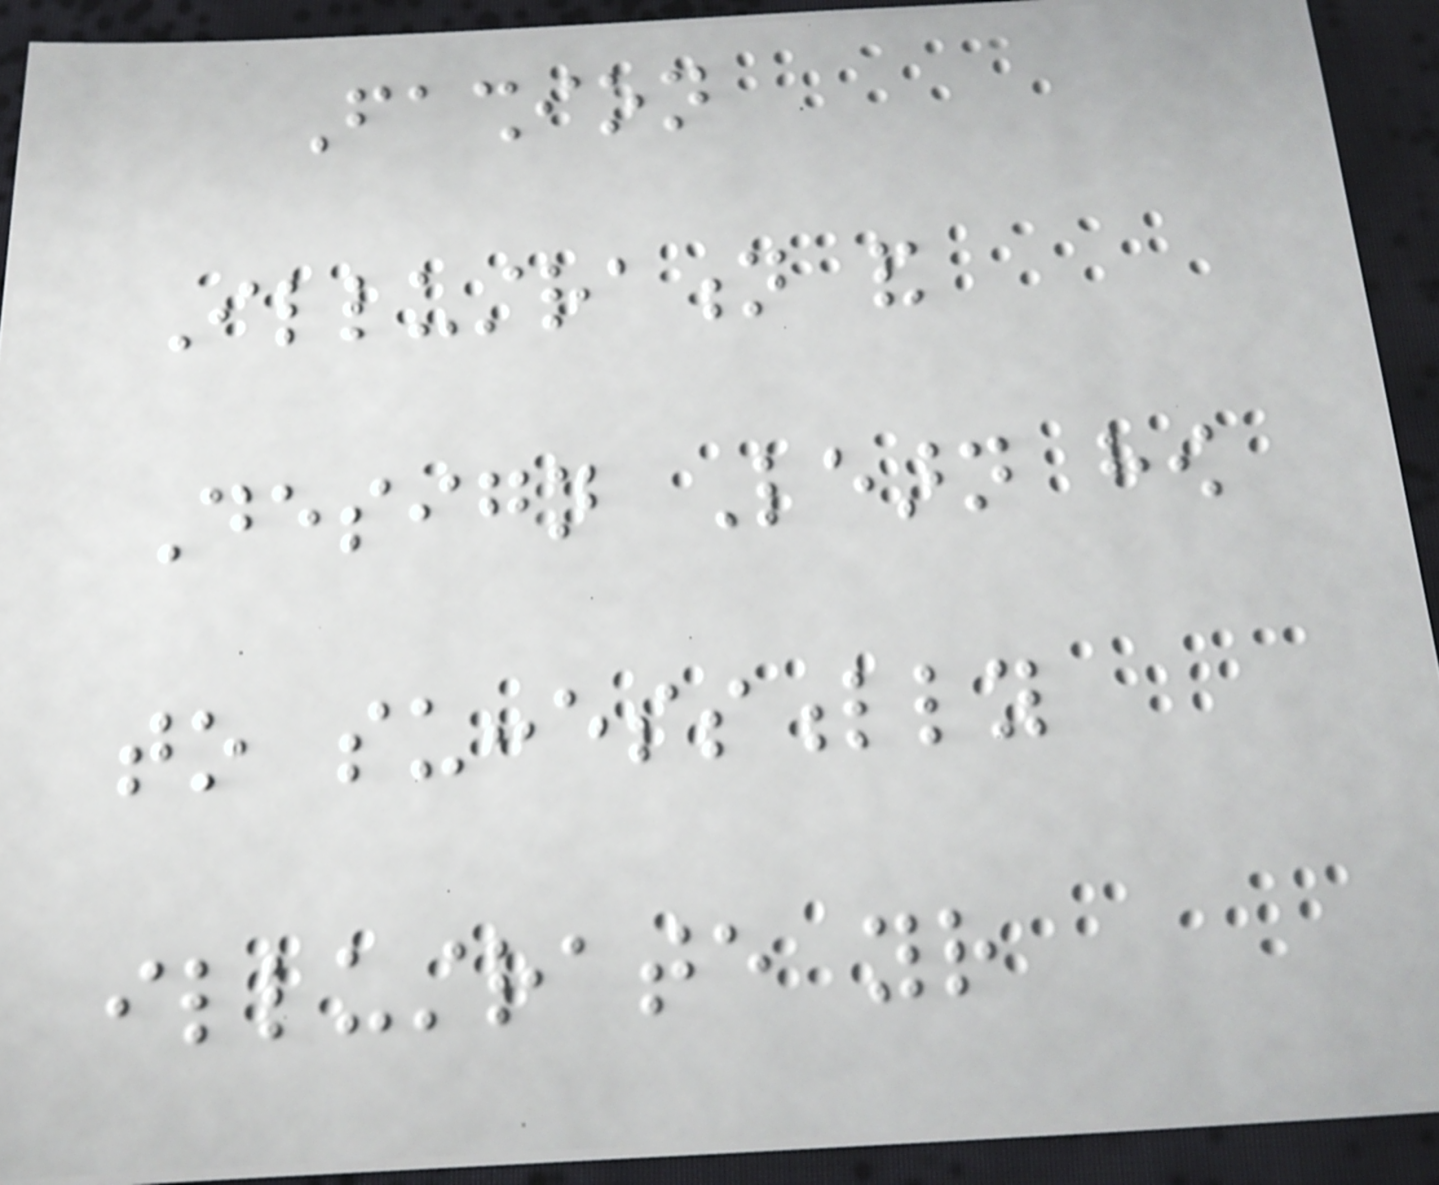Fashion
Illustration and
Design Learn how
to successfully
illustrate your
